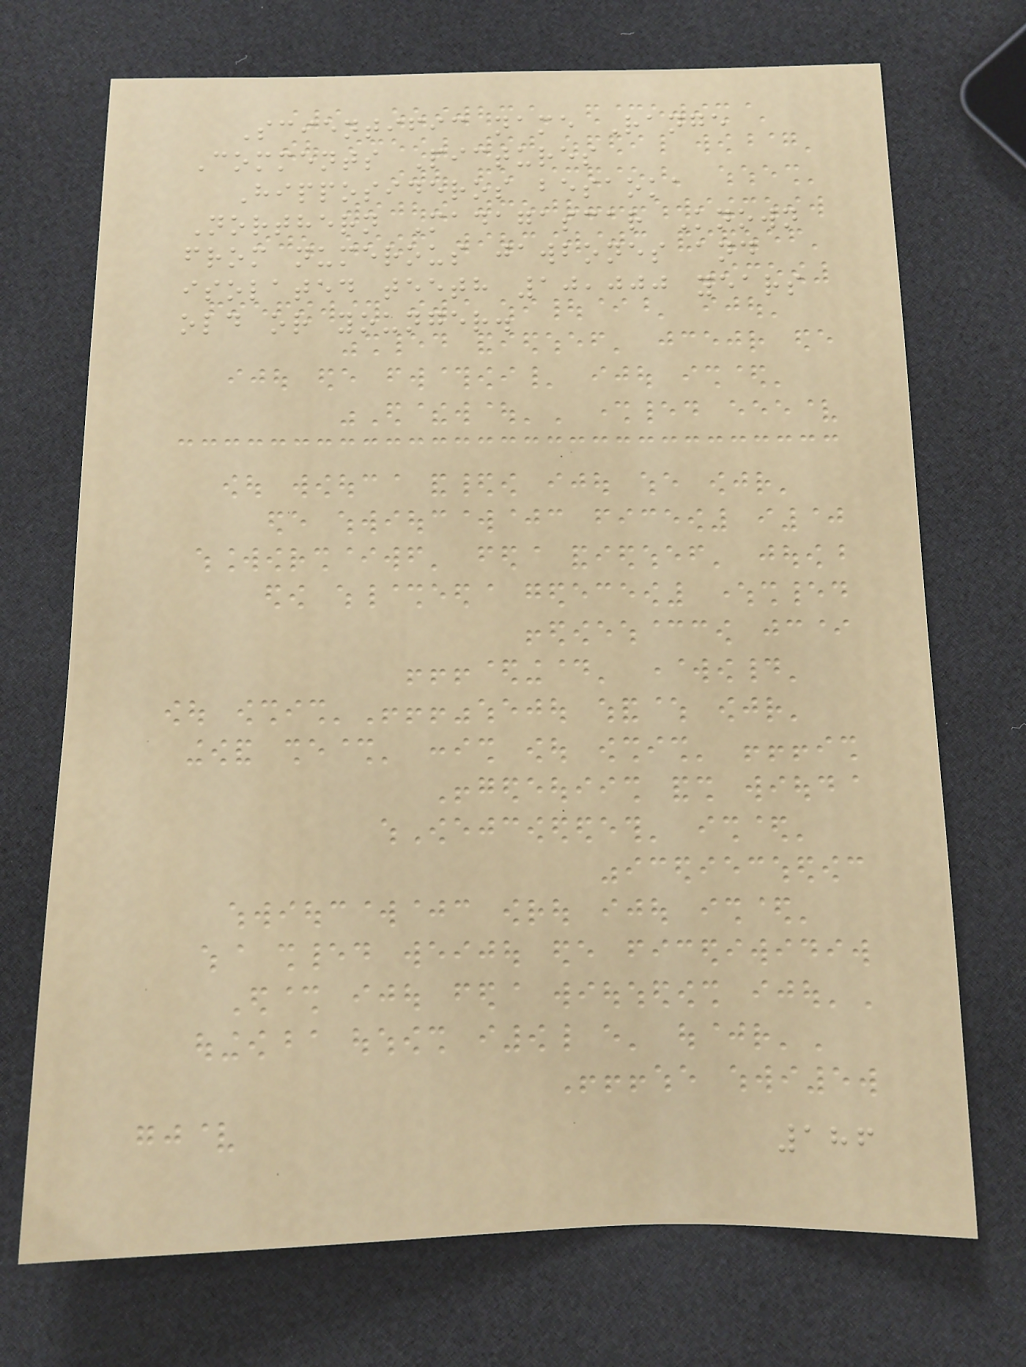Scientific name Range
Comments Pictures
Hipposideros besaoka
Northern Madagascar Known
from numerous jawbones and
isolated teeth 10,000 years
old or younger.
186
